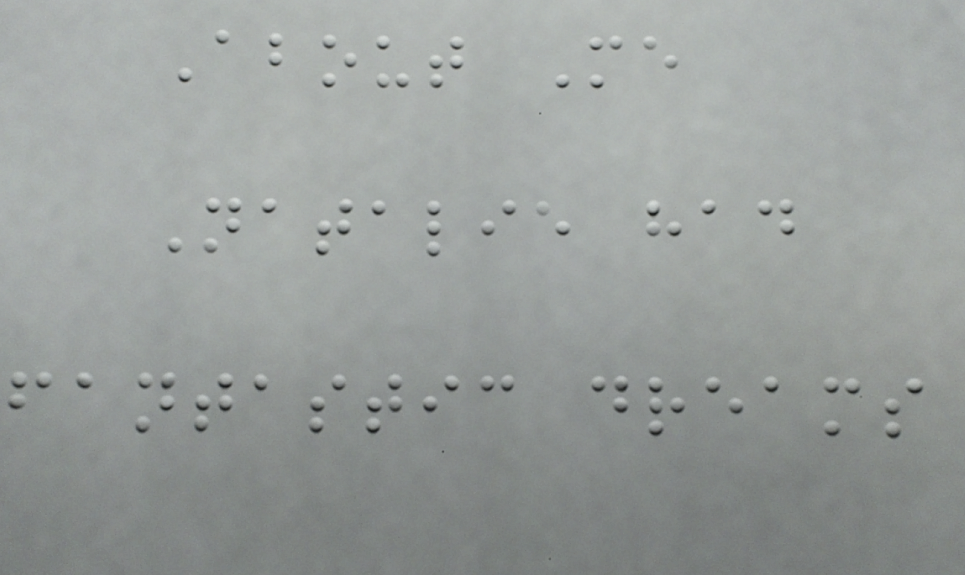About Me
Natalie had
fantastic dreams
